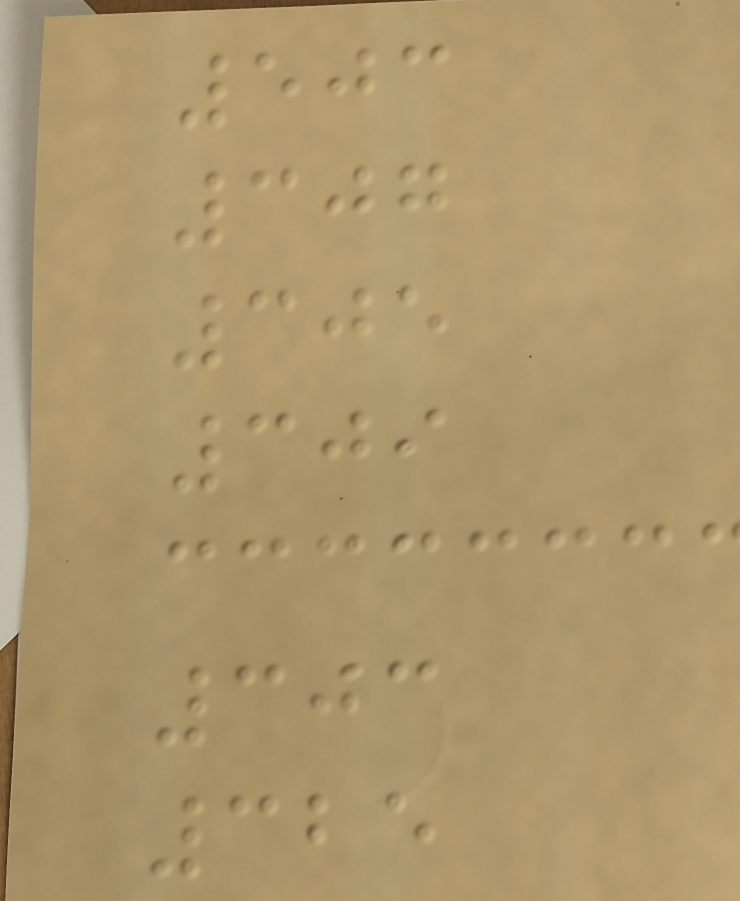503
307
305
309
303
325
